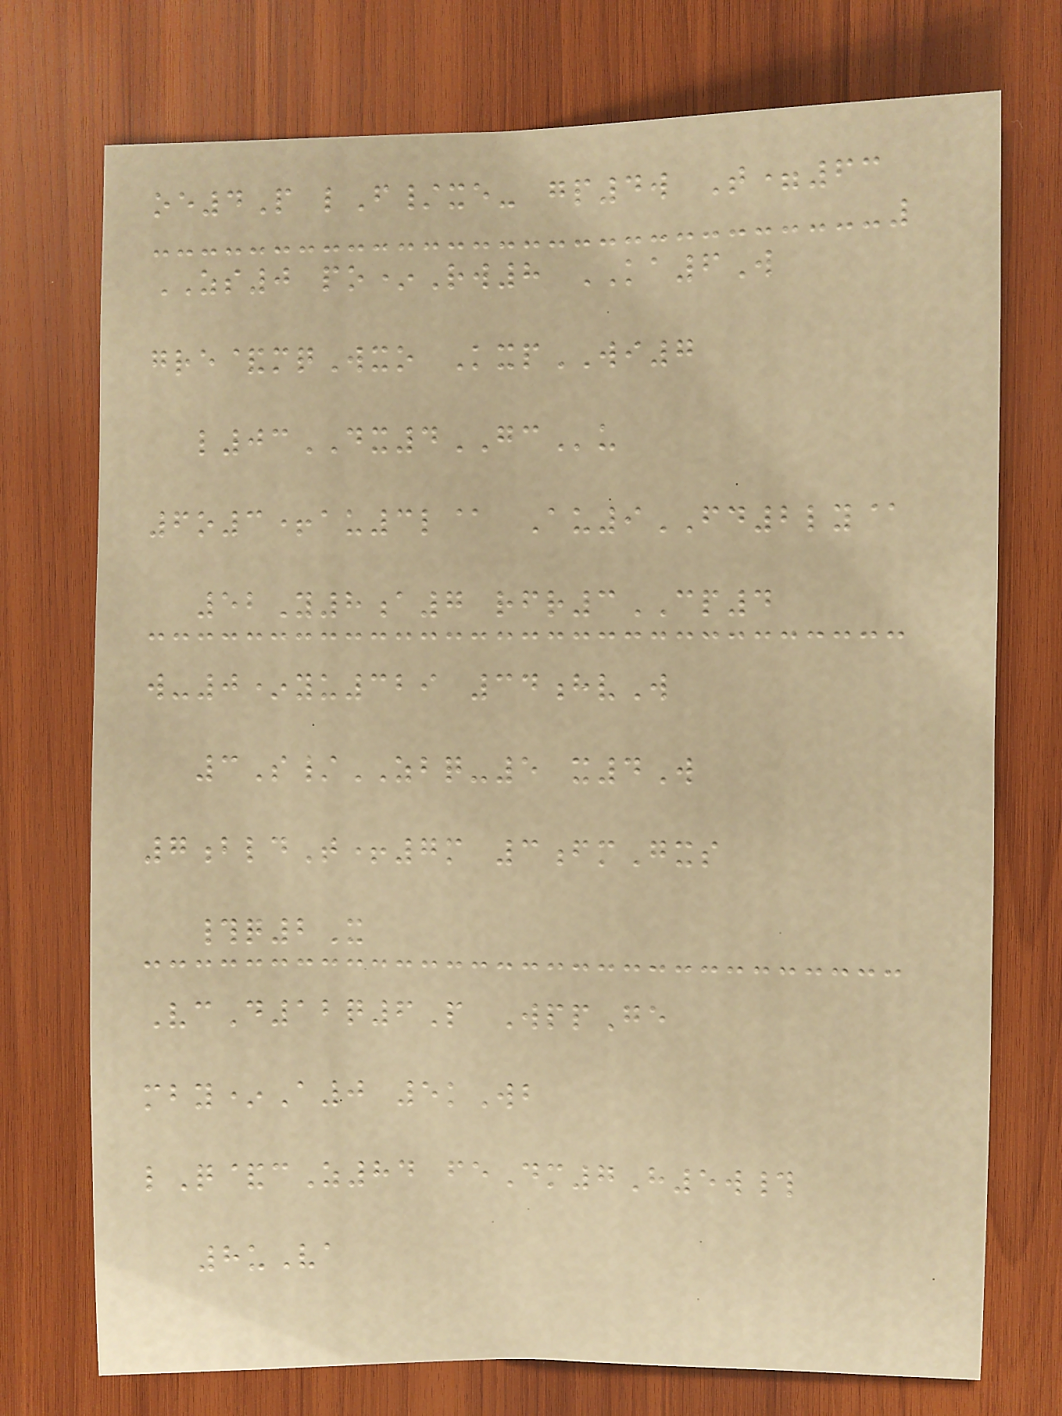oe4P lF/xe- gp4w T=63
ZS0 po*Rw8 KA6W
gre&mqWxo KxpWI7
l03DX4GCu
6o3+au3l@ Au9FD2ly@
52Y8a7 rfr3CP4
w-0*yu329 34hvW
3S/ZBQ-5 x4W
7bldT+7m 3fmGxs
#q2X
VcD12q6P WppGe
mby*A0 5kWb
lQ&cZ84 feDm7H5w#
8uVa
